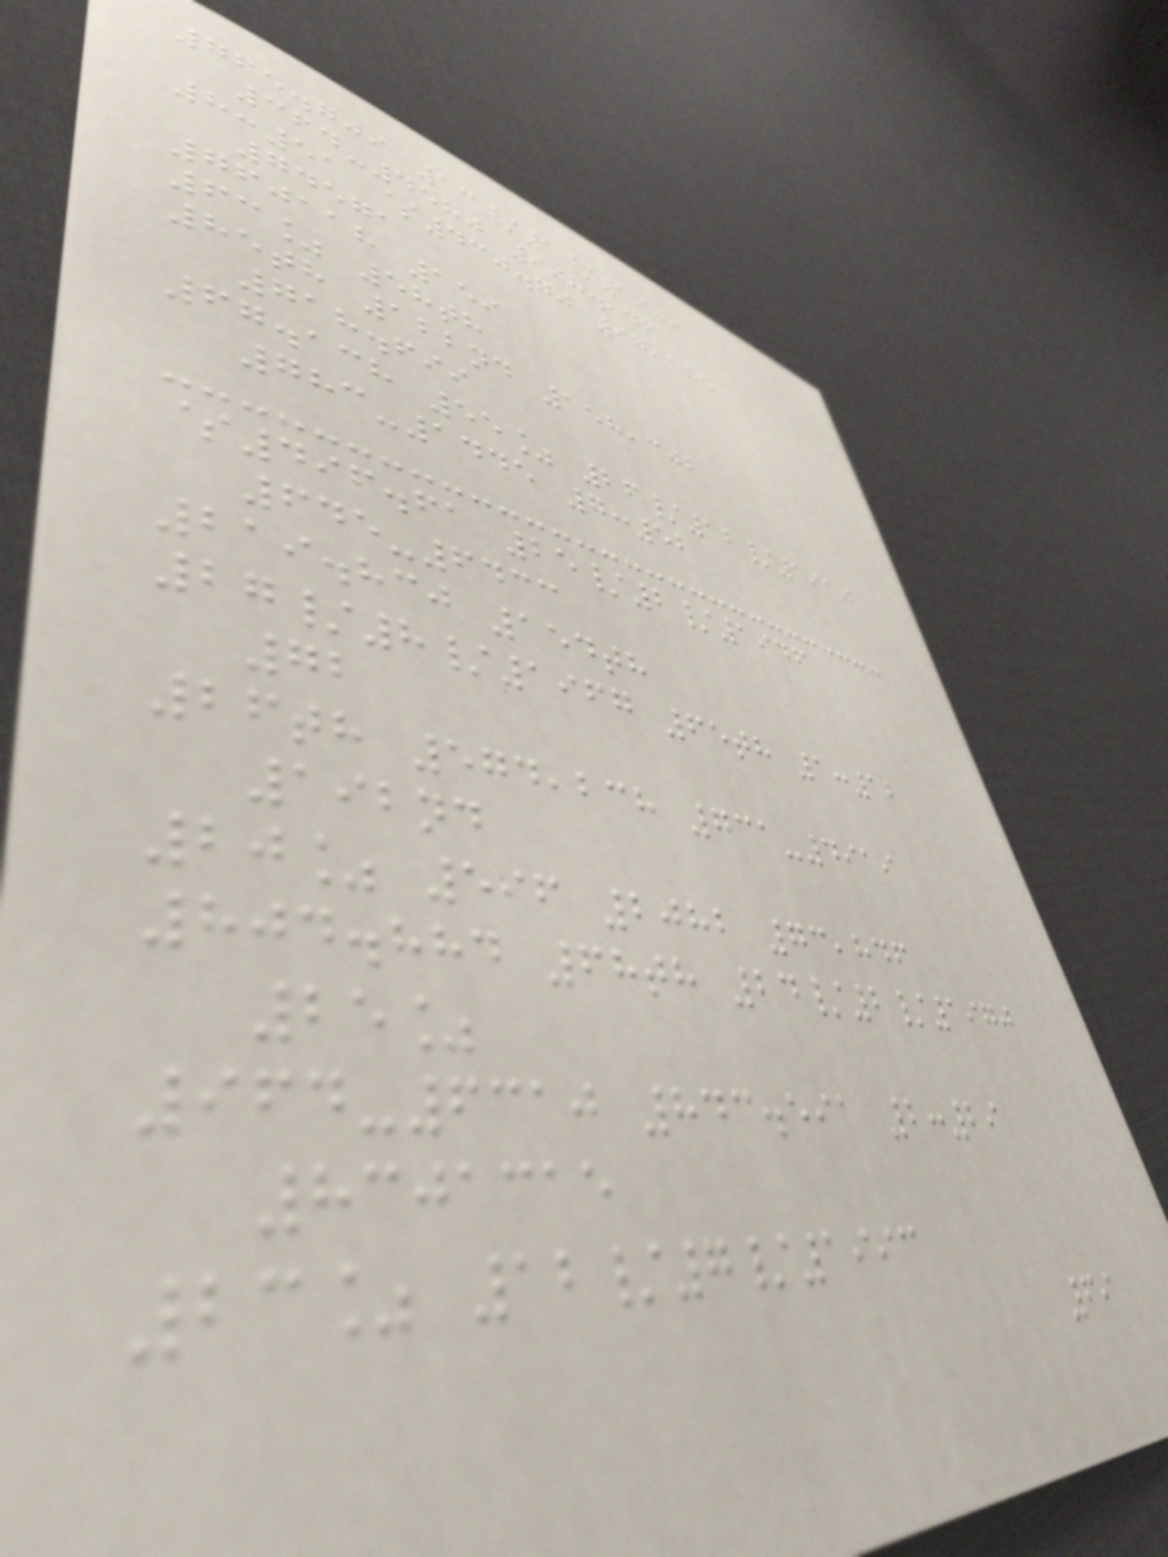765.709 13/1/1909
364-4580 908.246
8:51 $430.70 97,185
74571
760118 159
63% 58th
85th 122nd 158,302
718.699
67.138 55% 26/12/1910
783-1445 7:52
$496.61 25/2/1946
645-6433
219.830 154th
27/8/1967 65th 1:12
72
26th 574,238 731-4919
192nd
20% 596 2082 73,846
804.884 68th 24/2/1970
25%
964-6310 843.591 2:29
8301315
23% 12/7/1993
69
